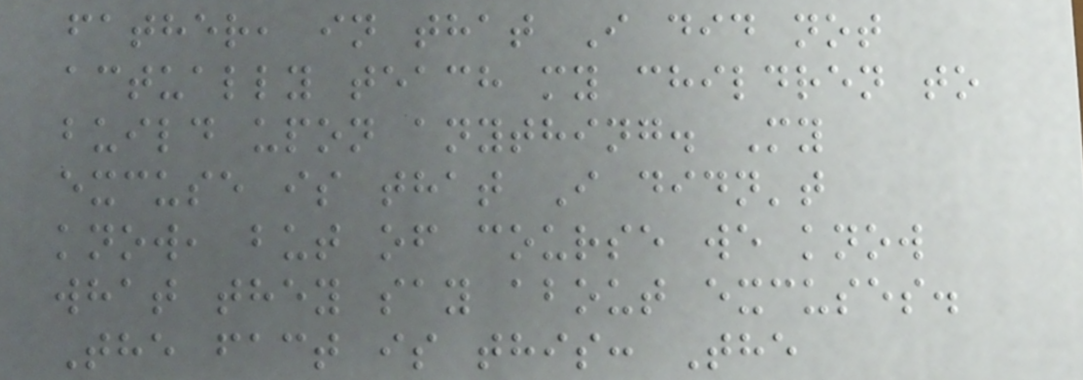father, in that I did not
actually teach my children to
build upon anything. My
excuse is that I didn't
know, but of course we know
what they say about excuses.
The fact is this: The
